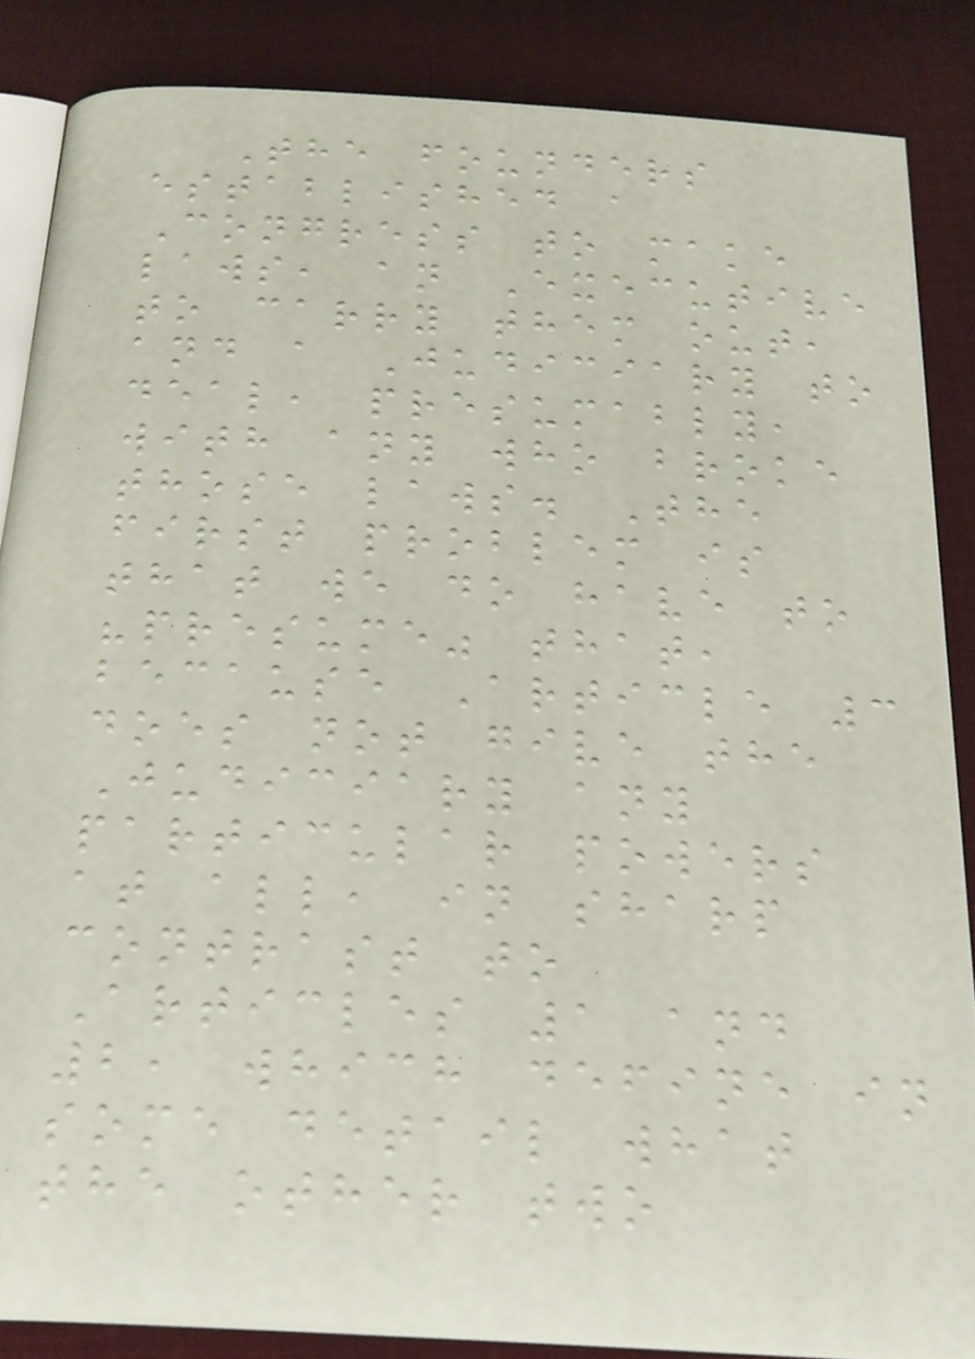The founders
established a
Congress to make
laws, an Executive
to carry them out,
and a Judiciary to
deal, presumably,
with any who broke
those laws. The
first problem is
that we do have to
"presume" that,
because Article 3
does not give the
Judiciary any
particular powers
at all, in sharp
contrast to
Articles 1 and
2, which define in
some detail what
the other two
